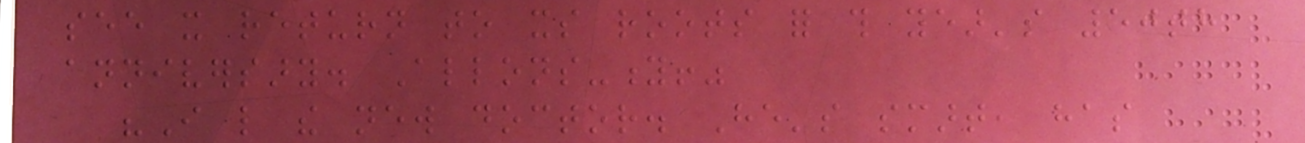see it return to its roots for this year's 50th
anniversary. Allons-y!"
"I like the new doctor. He's smart, has
